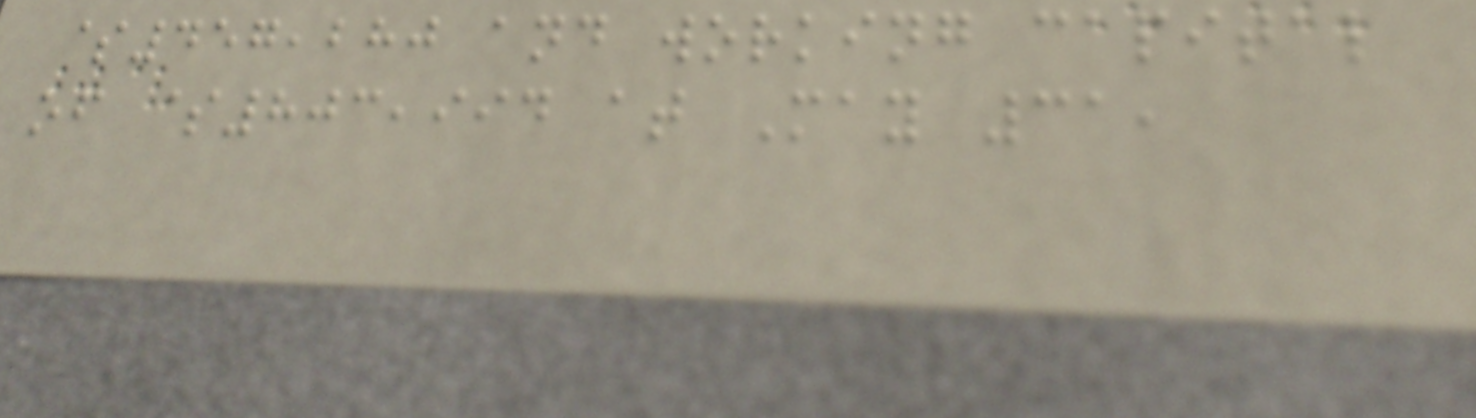$457,280 and working capital
of $803,994 at May 31,
